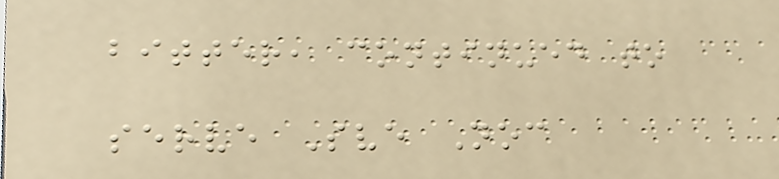bitter, continued to
serve Sve Noc
